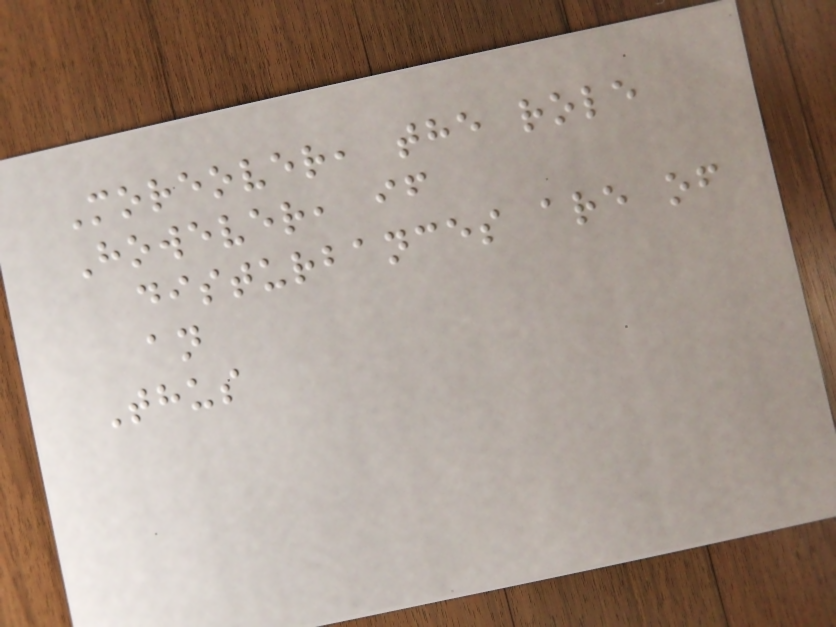Moreover, the role
However, if
disturbances are of
an
Thus
